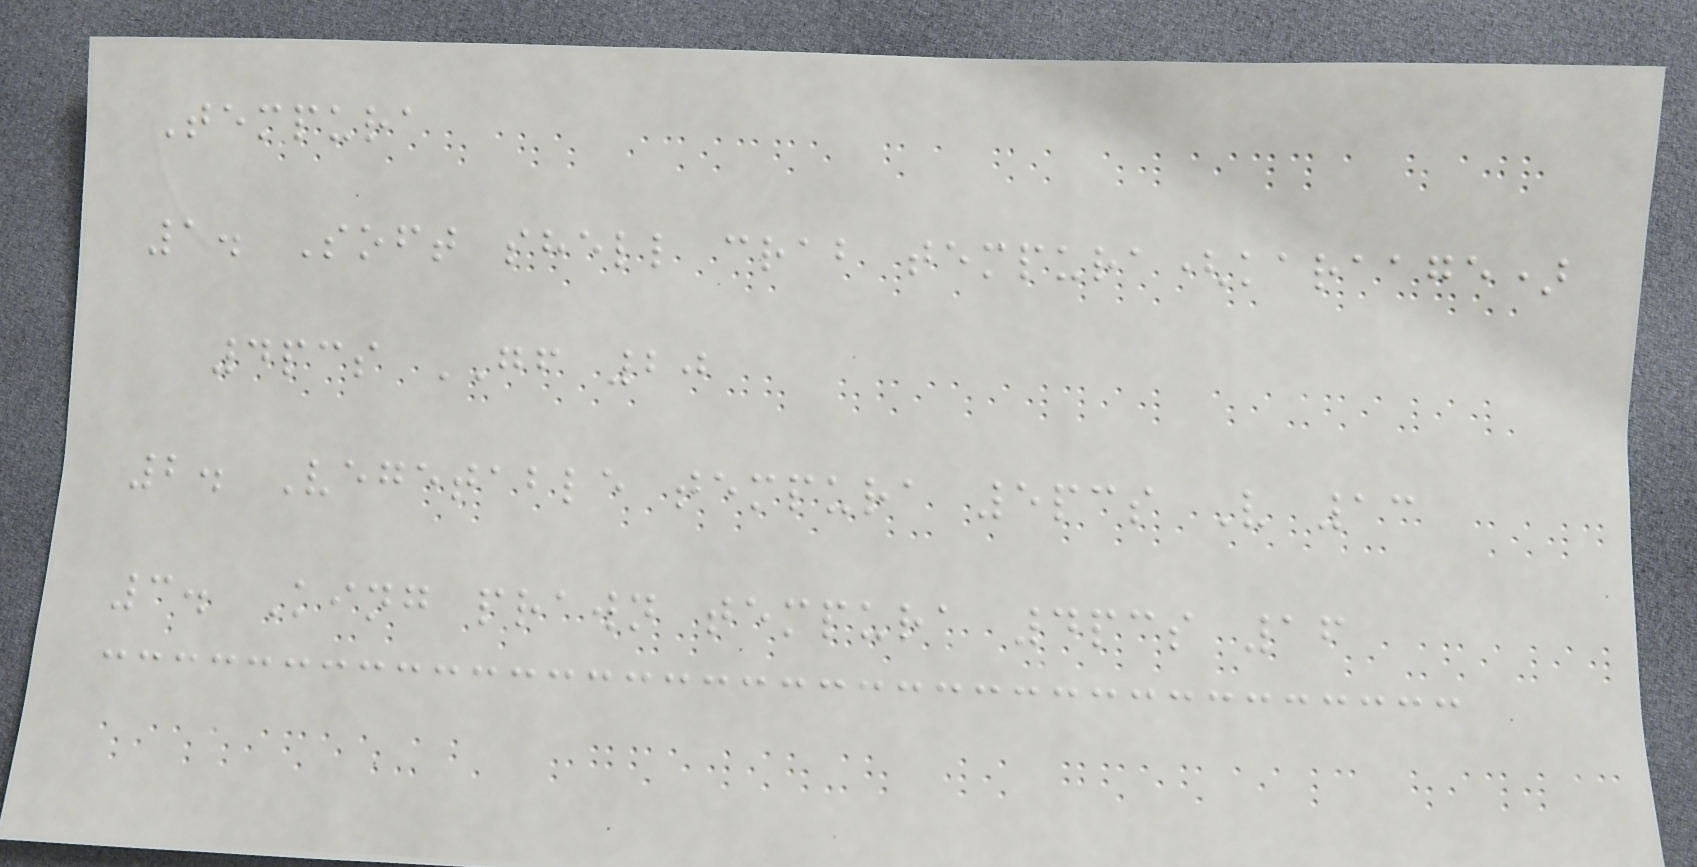Tempura
1. Soft shell crab tempura(karaage)
4pcs GF 20
2. Vegetable tempura 5pcs V 13
3. King prawn tempura 4pcs 16
